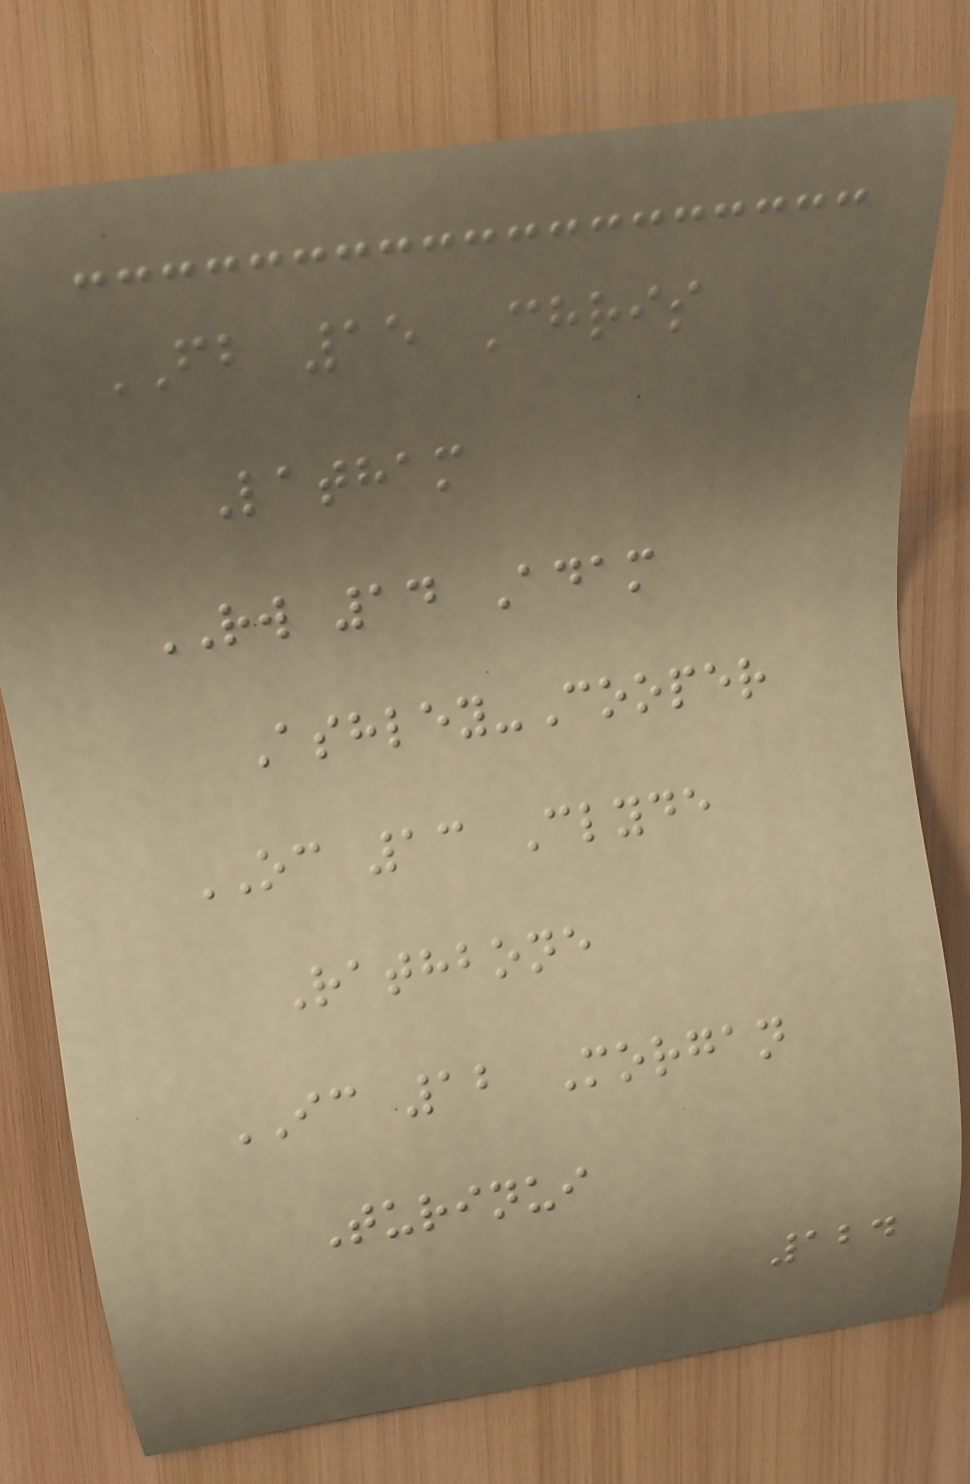FB 15 Chris
Latham
RW 14 Adam
Ashley-Cooper
OC 13 Clyde
Rathbone
IC 12 Morgan
Turinui
124
